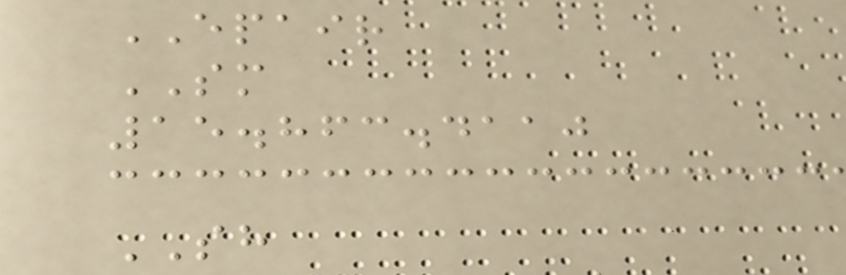EPAIR
SM
15.863.4110
SH
